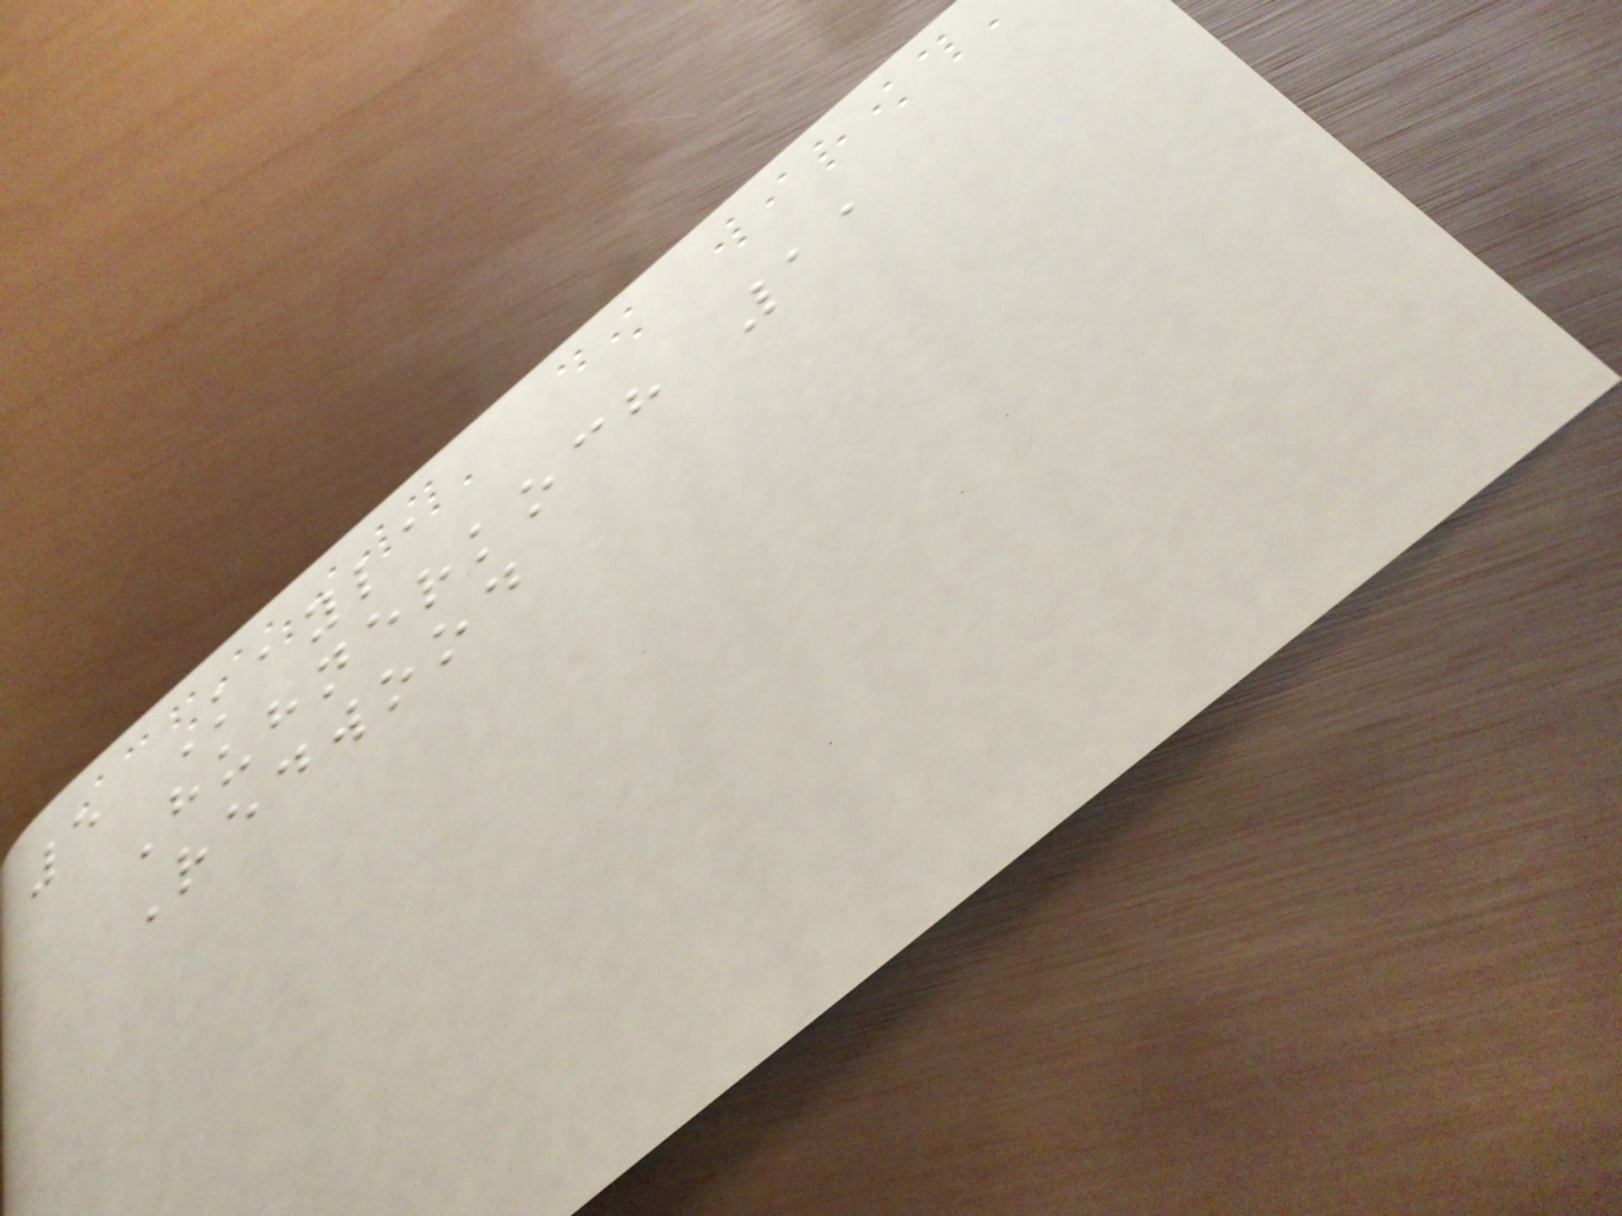5 Kayla
Huhnerkoch 11
Redwood
